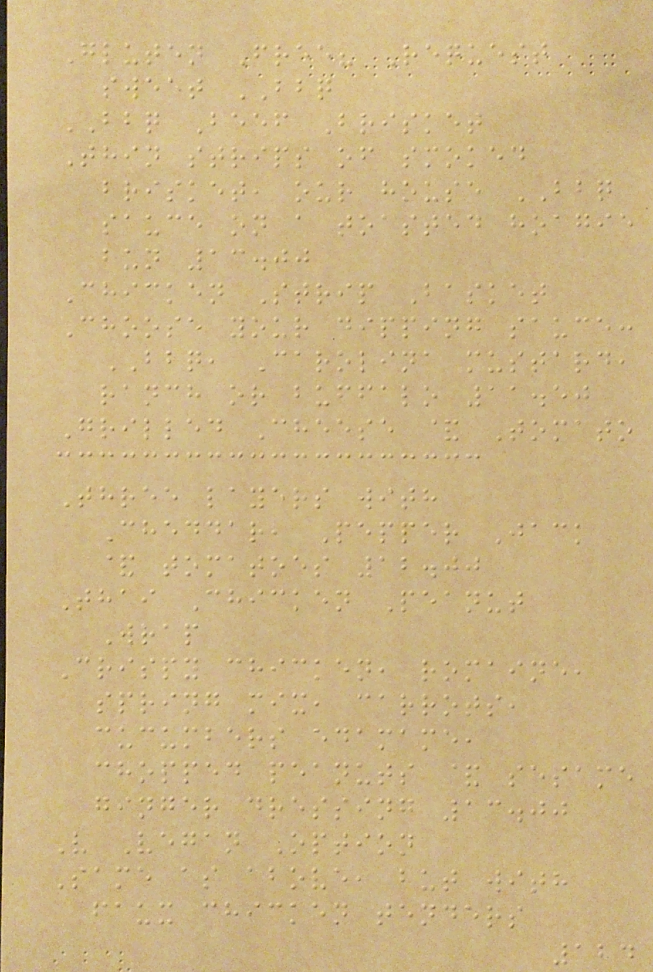Gluten Free? Request
sweet BBQ
BBQ Beef Brisket
Thin strips of smoked
brisket, our house BBQ
sauce on a toasted hoagie
bun 13.00
Chicken Strip Basket
Choose your dipping sauce:
BBQ, Carolina mustard,
ranch or buffalo 11.50
Grilled Cheese & Tomato
Three layers with
Cheddar, Pepper Jack
& tomatoes 12.00
Thai Chicken Peanut
Wrap
Crispy chicken, romaine,
spring mix, carrots,
cucumbers edamame,
chopped peanuts & sesame
ginger dressing 13.00
V Vegan Option
Same as above, but with
faux chicken tenders
124
